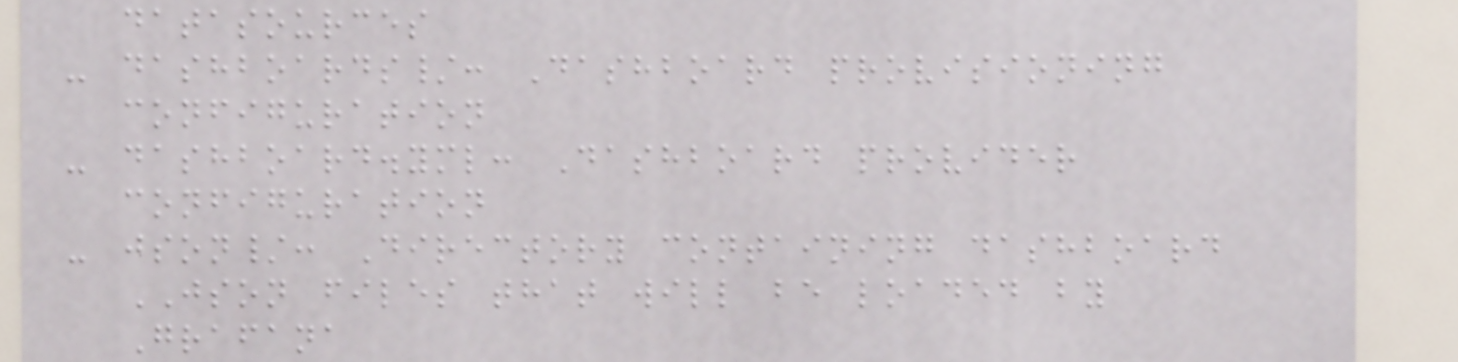datasources
- dashboards/: Dashboard provisioning
configuration
- dashboard.yml: Dashboard provider
configuration
- json/: Directory containing dashboard
JSON files that will be loaded by
Grafana
